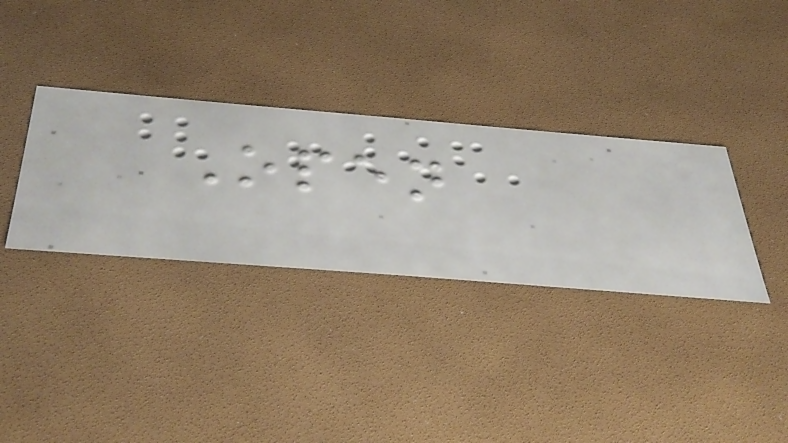Open
